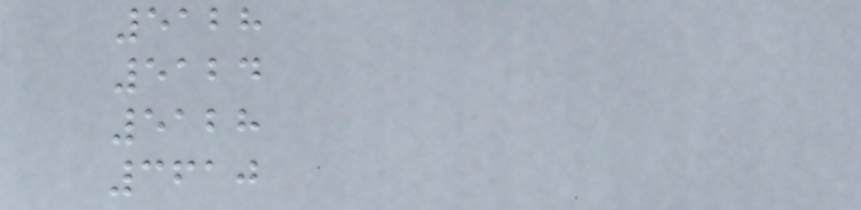5128
5124
5128
3610
